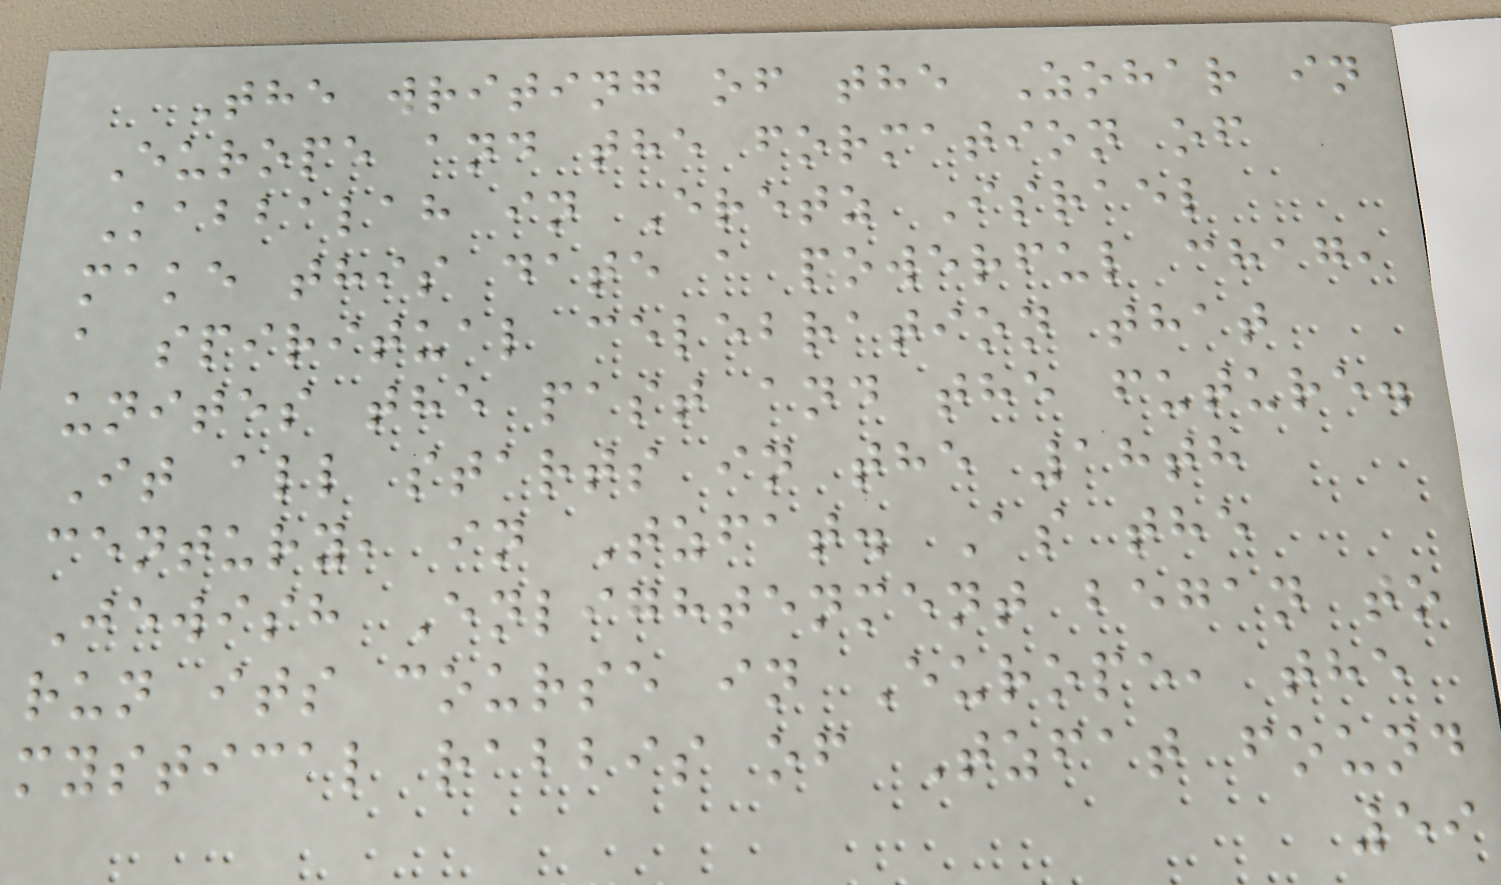The writing of the Zohar in
Europe and the formation of
Kabbalah in Eretz Israel
make this date a powerful chag,
a spiritual celebration that
unites the past and the future.
It all starts in the 18th
century, in Tzfat. As the
Jewish Enlightenment began to
run its course in Europe, the
mystical rabbis of Tzfat found
59
